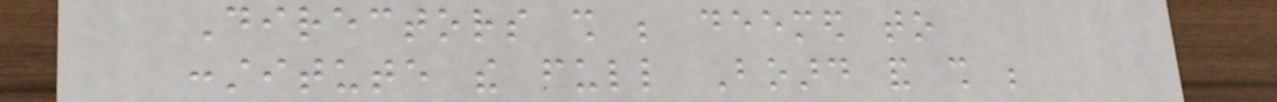Directors shall be deemed to
constitute the full Board and shall be
